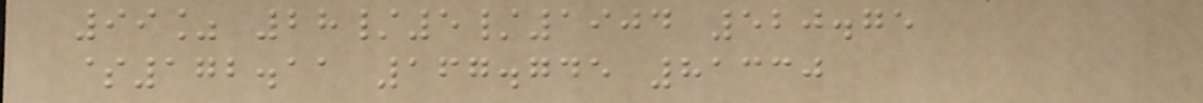99% 28/5/1904 520.75
$172.11 167.745 81330
